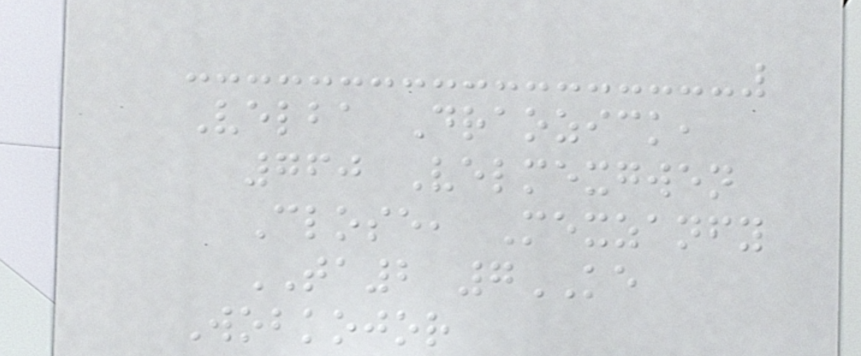Velba Draozick,
760 Velmexgwen
Close, Mexzanfy
TA2 7KE
Wobkojor
